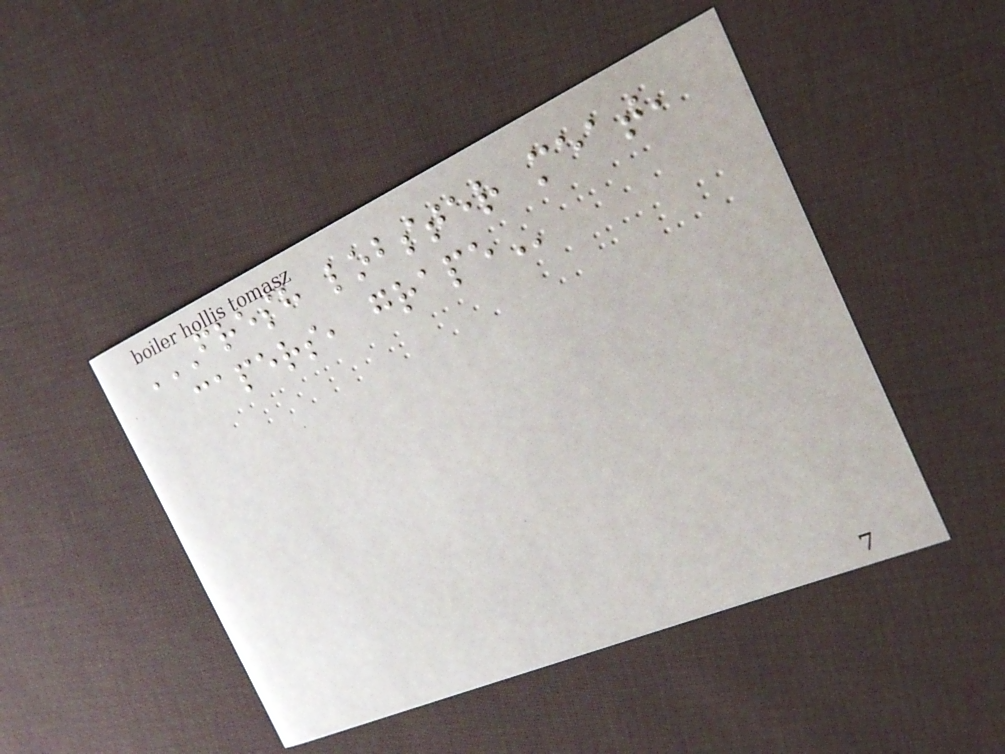FRESH LOBSTER MEAT,
CAPERS, GRAPE
